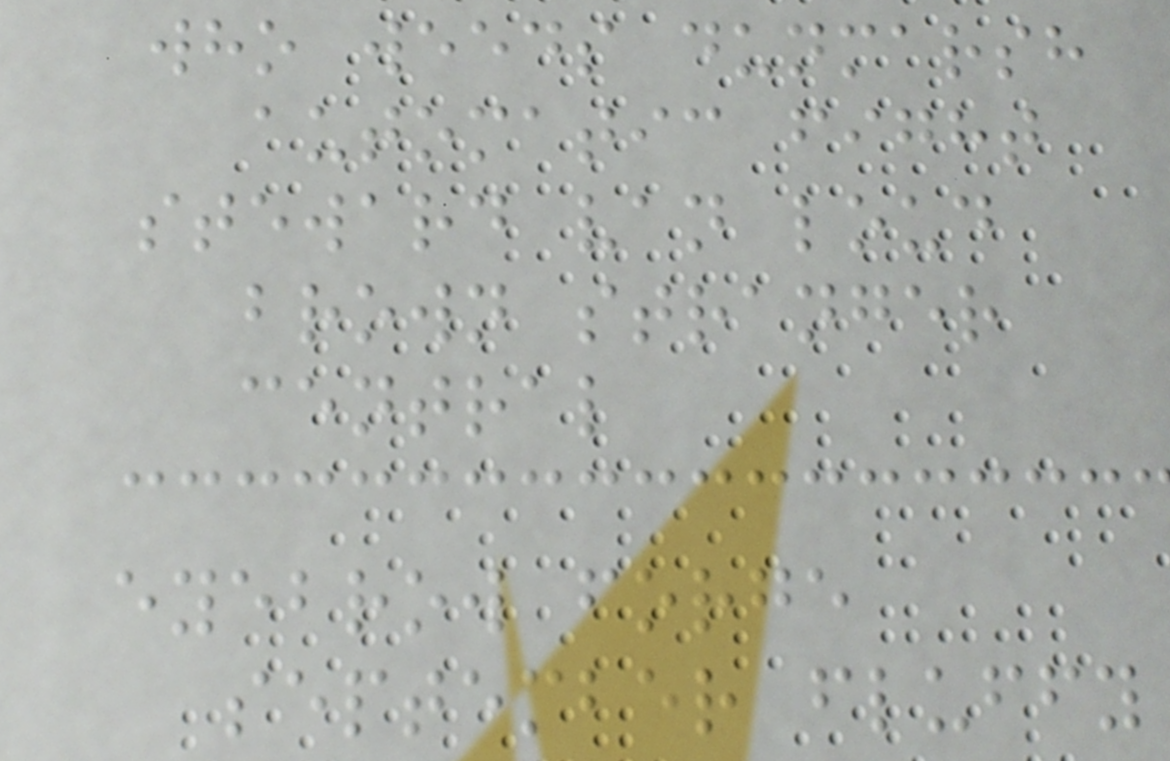who weeds dunmarsh
automatic fight
steward van loud
brown stranger
central
eyebrow forge
september fluffy
